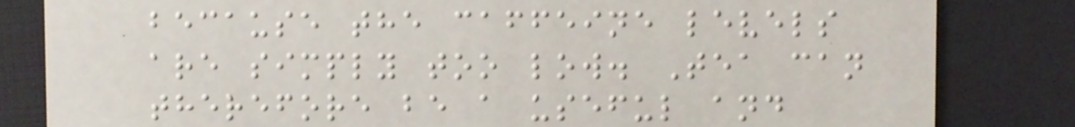because the caffeine levels
are simply too low. Tea can
therefore be a useful and
